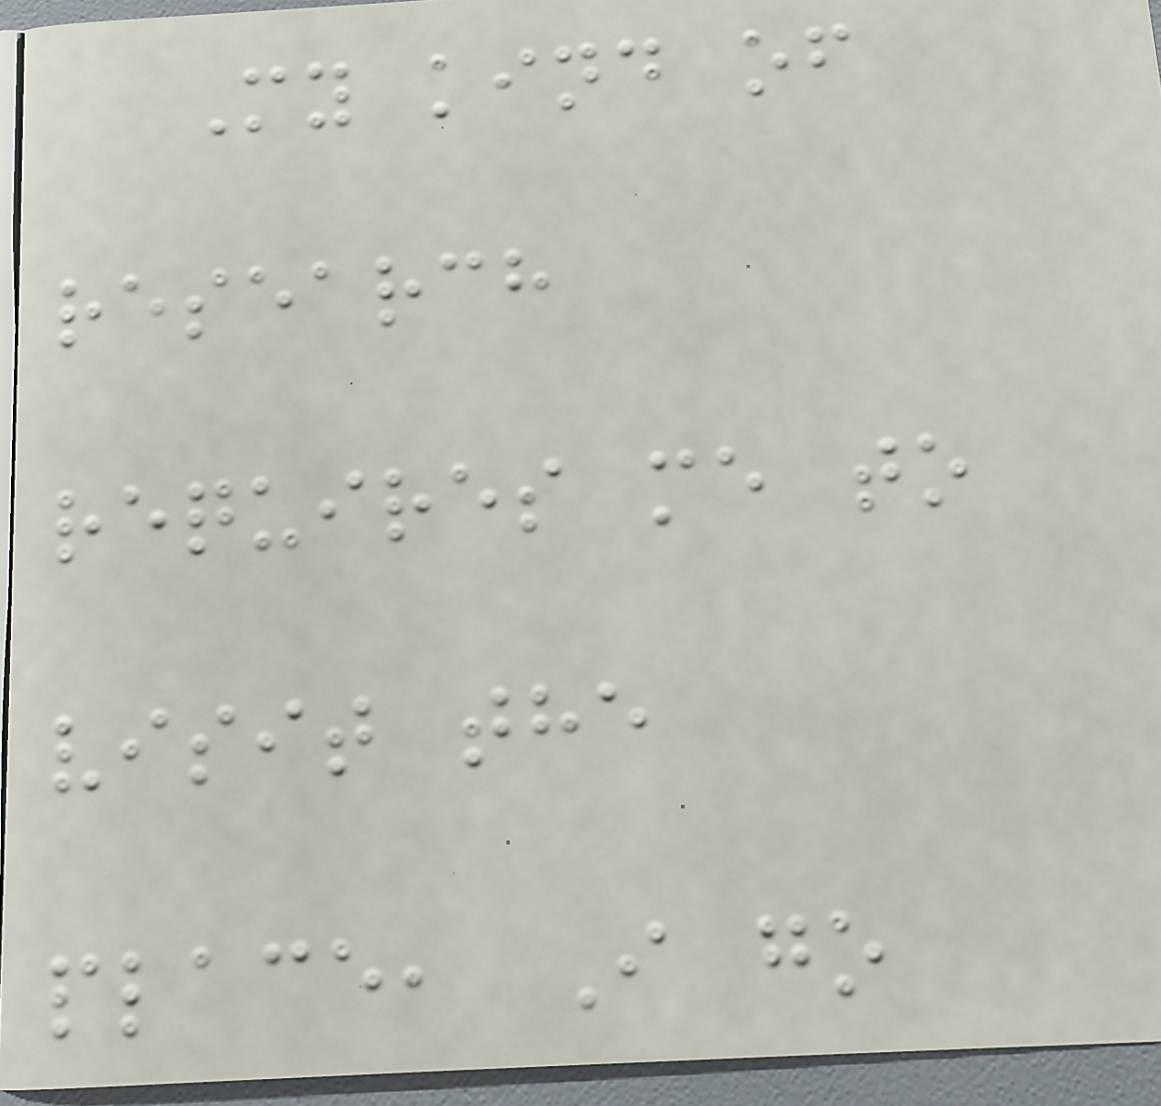My kind of
research
requires me to
visit the
place, I go
